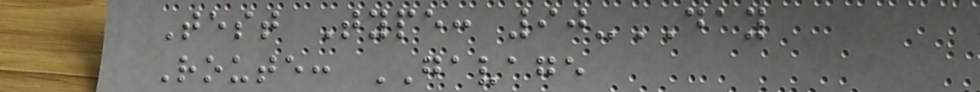Test Type: 90-DAY
Route: GAVAGE
